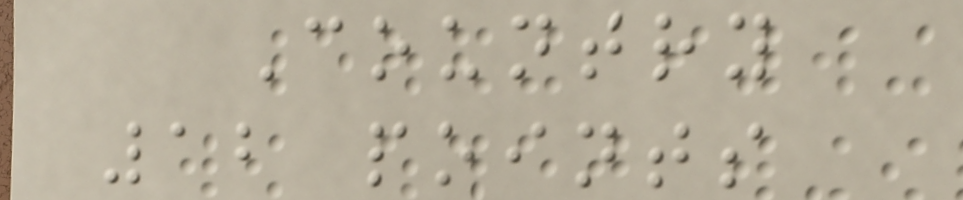Country
12 points
